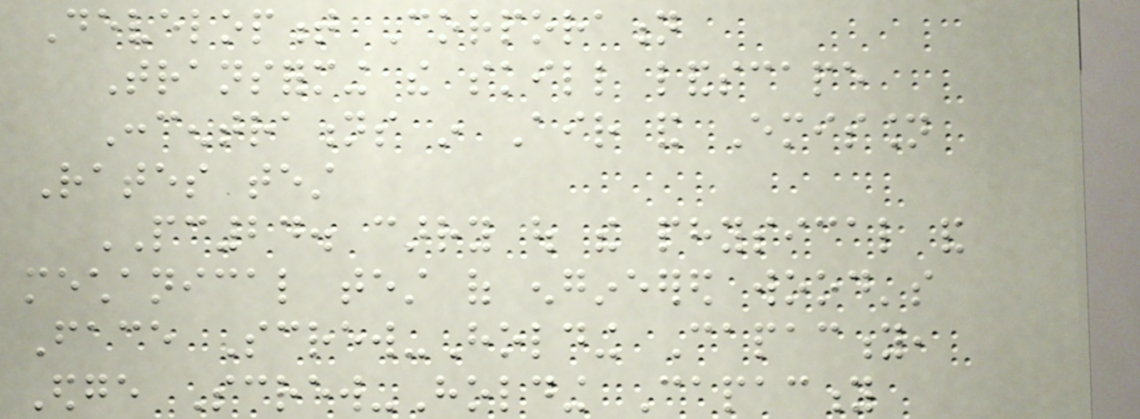Development Corporation
Transforming the skill landscape
Concentrations in Air and Emission
Rates test
PC24. carry out the physical and
mechanical test of engineered wood's
Face Screw-Holding Capacity,
Edge Screw-Holding Capacity
